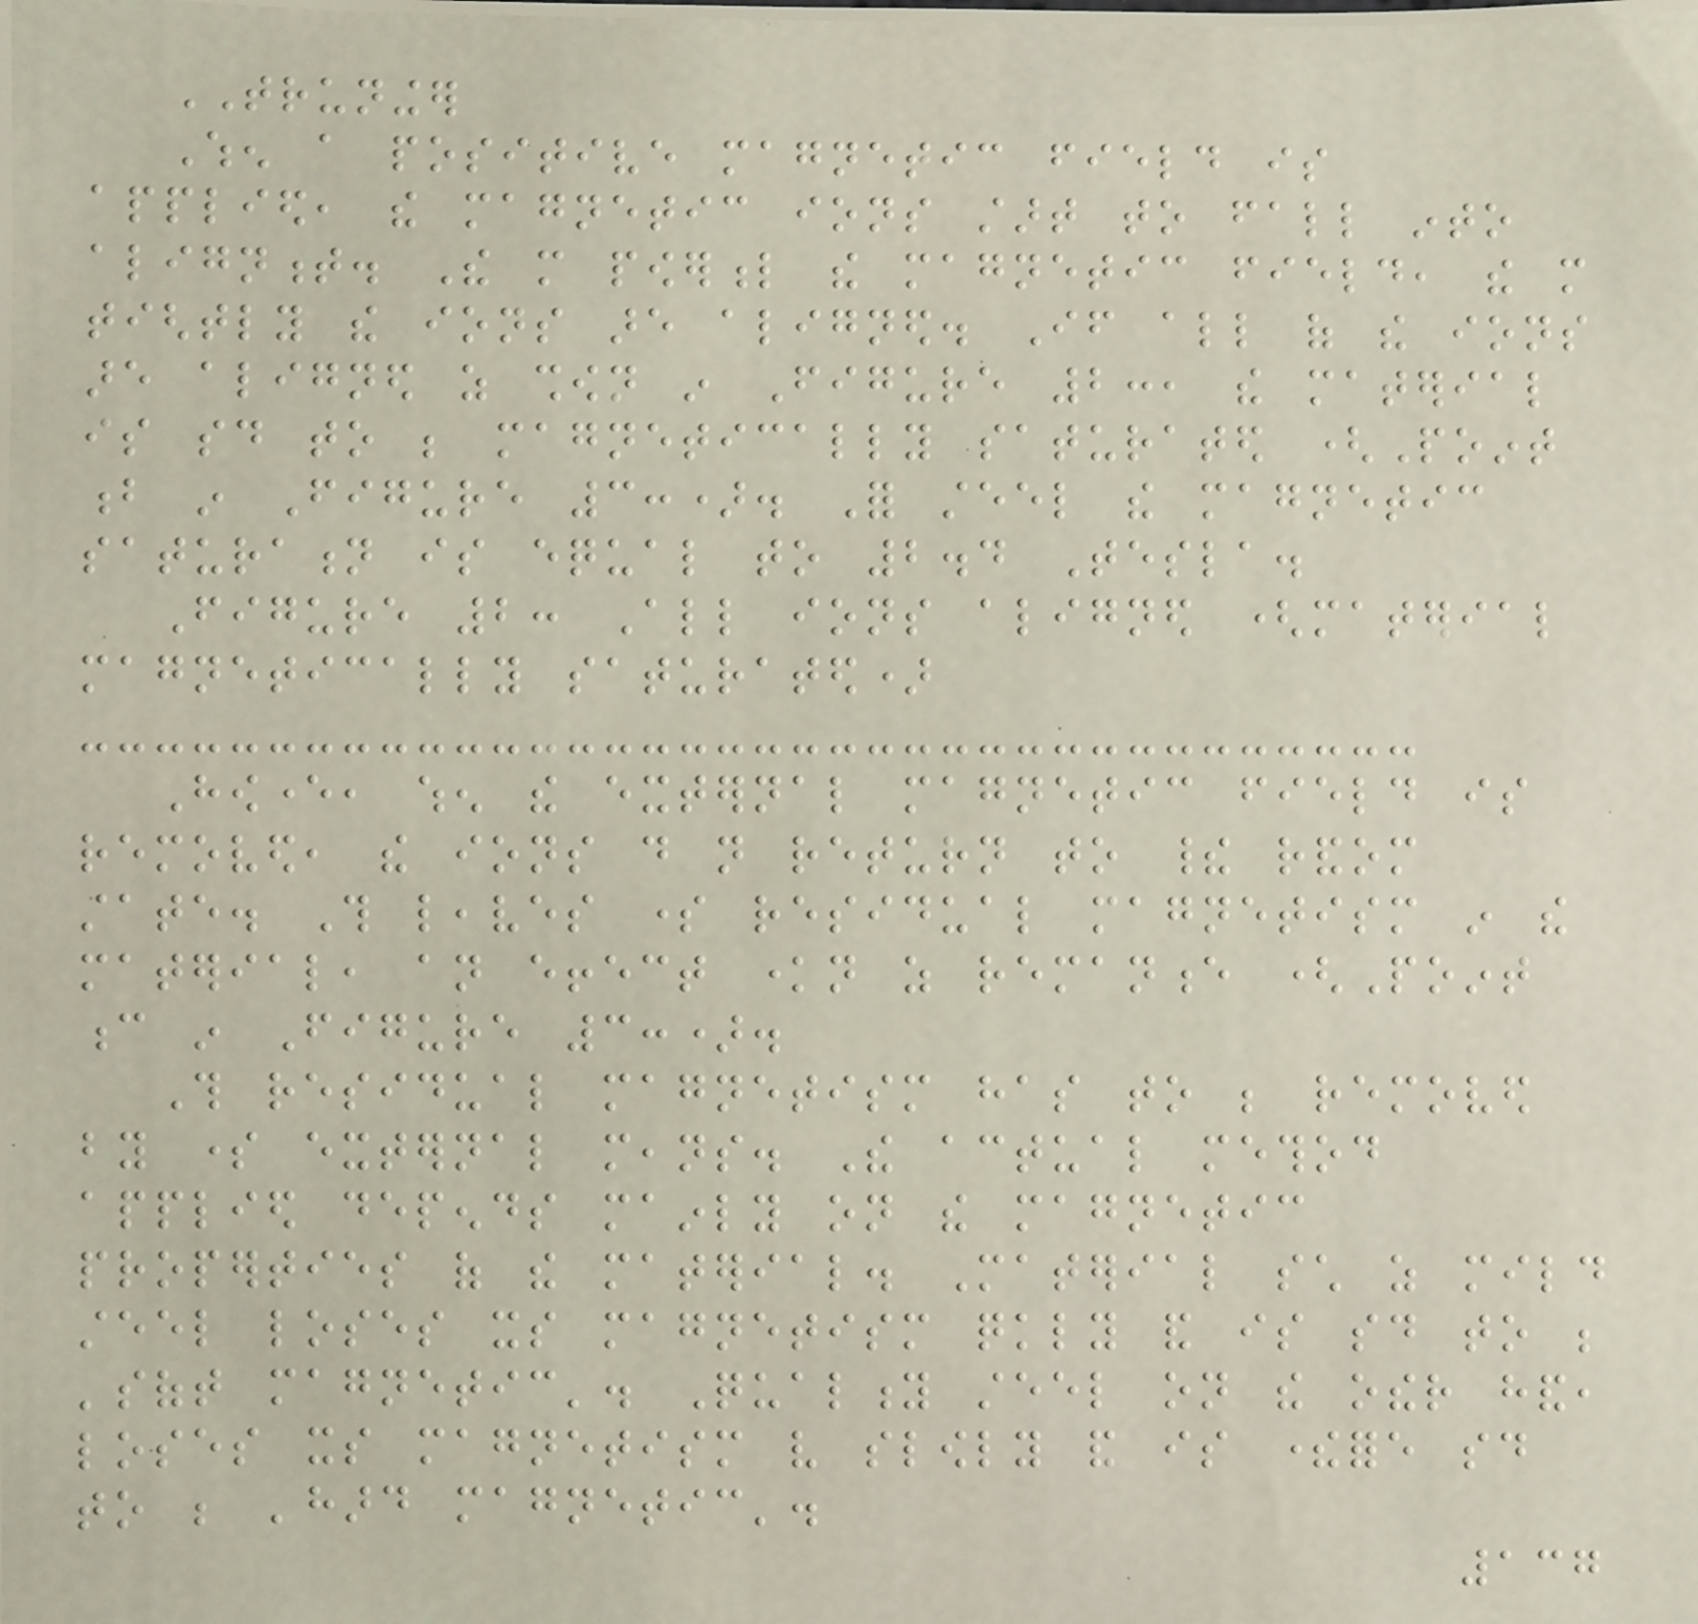TRUNINGER
When a positive magnetic field is
applied, the magnetic ions start to fall into
alignment. The more powerful the magnetic field, the more
tightly the ions are aligned. If all of the ions
are aligned as shown in Figure 2:, the material
is said to be magnetically saturated (Point
b in Figure 3:). For steel the magnetic
saturation is equal to 2.4 Tesla.
Figure 2: All ions aligned (material
magnetically saturated)
However, when the external magnetic field is
removed, the ions do not return to their random
state. This leaves some residual magnetism in the
material, an effect known as remanence (Point
c in Figure 3:).
This residual magnetism has to be removed
by some external means. The actual method
applied depends mainly on the magnetic
properties of the material. Material such as mild
steel loses its magnetism quickly and is said to be
'soft magnetic'. Quality steel on the other hand,
loses its magnetism very slowly and is therefore said
to be 'hard magnetic'.
137
